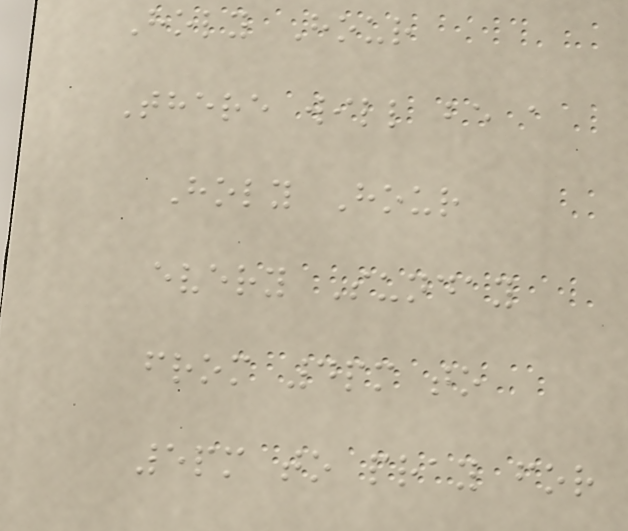Holy Hour
There will be a
Holy Hour
every Sunday
from 4pm to
5pm to pray for
